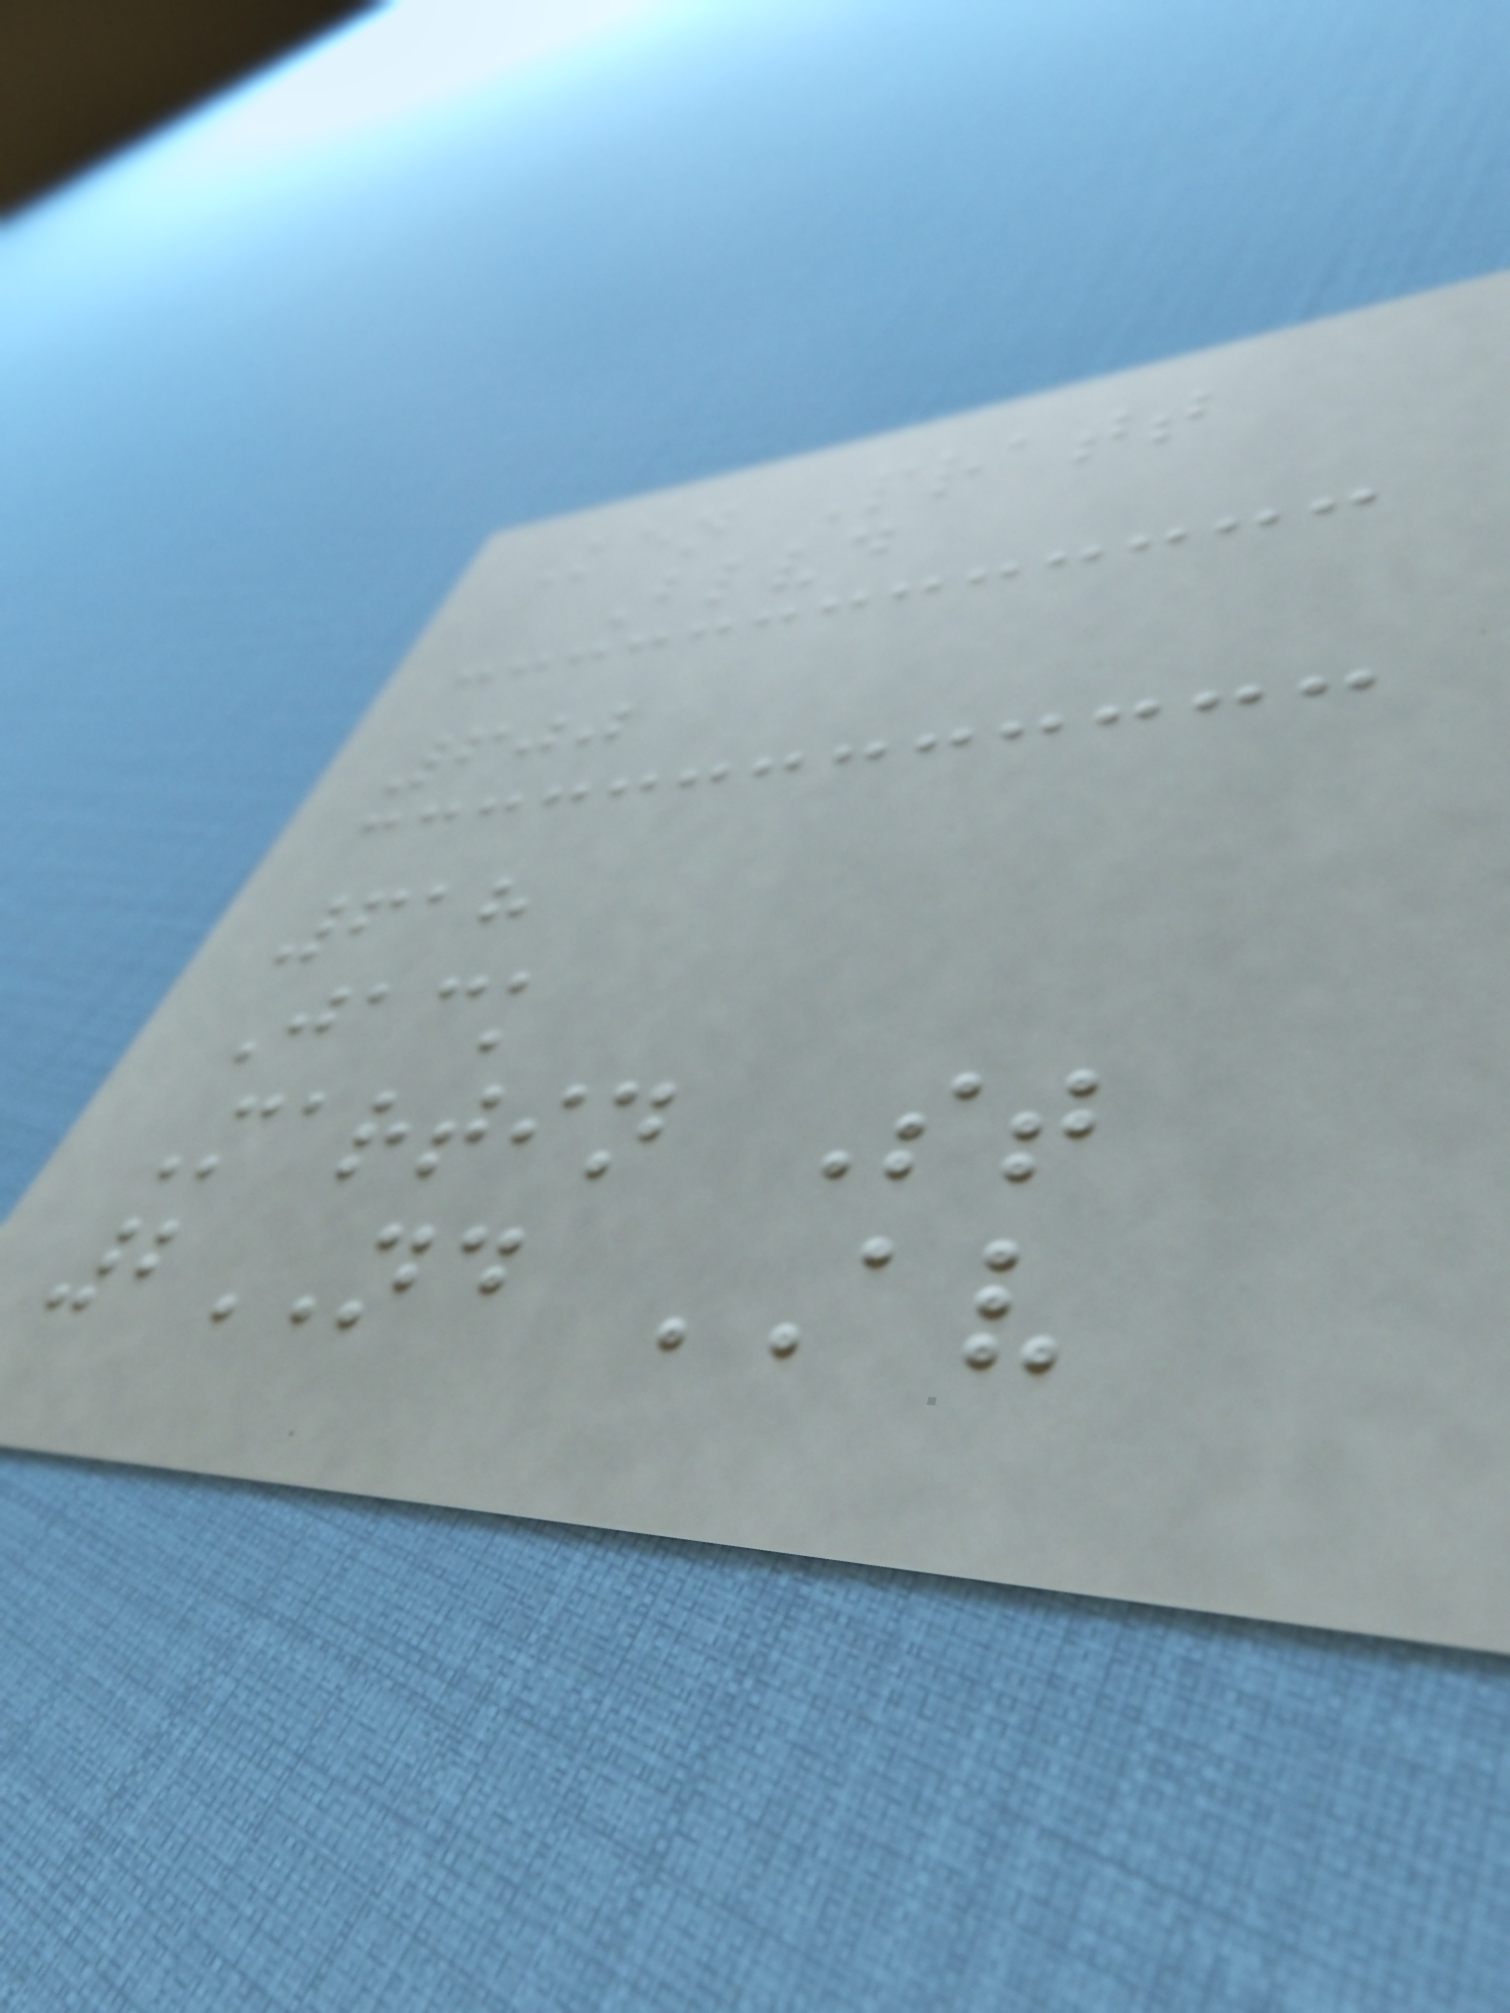Ken Pratt
Blvd
600
618
Jack
Martin St
2ND AV
